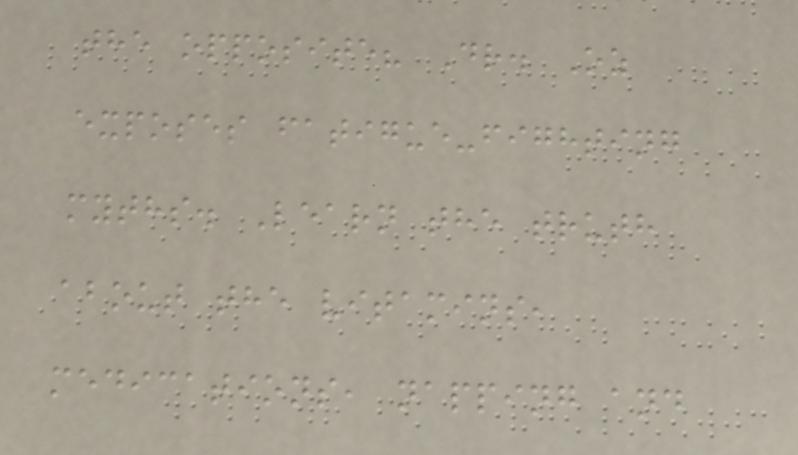the opposite? Dr. Oz
exposes fatigue-fighting
myths. Learn the truth
about the vitamins,
medications, napping and
